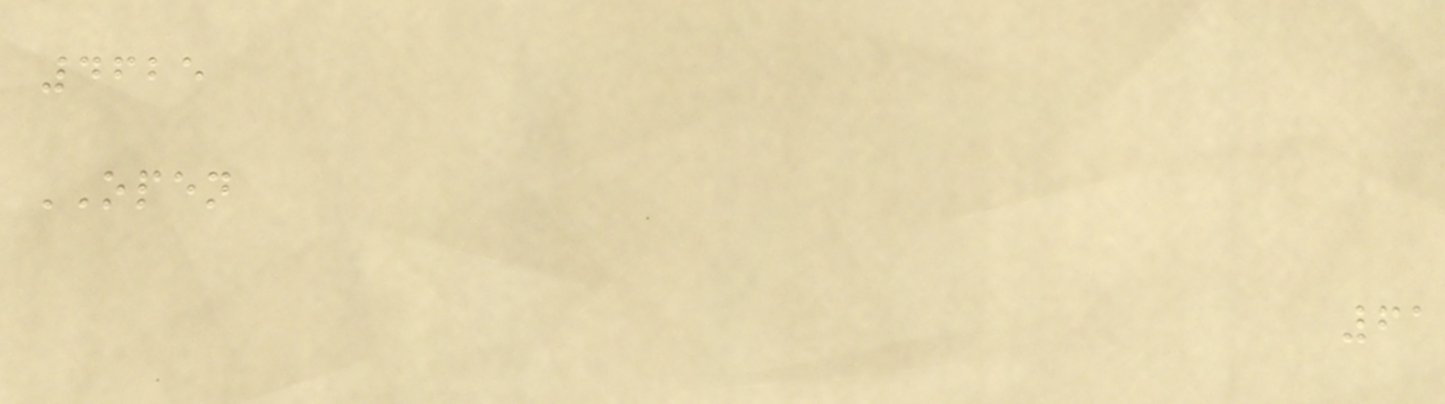4625
OPEN
61
